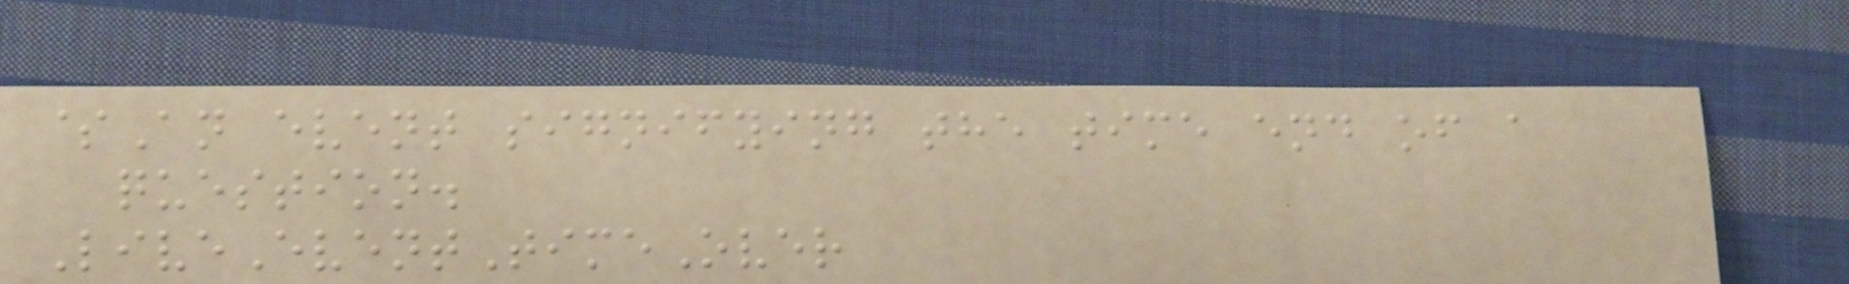$An event signifying the time end of a
question.
LiveEventTimeOver
